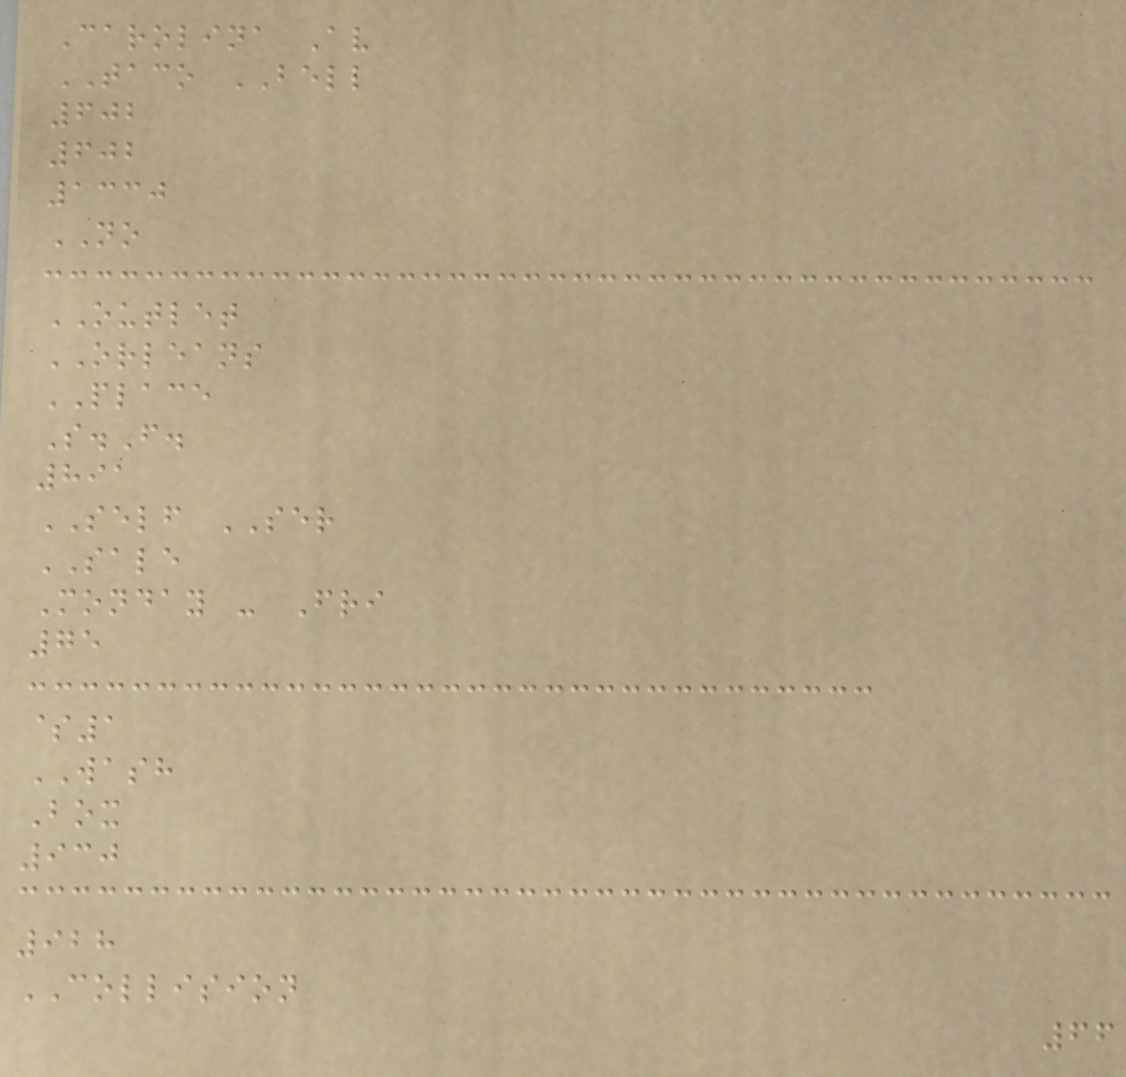Carolina Av
TACO BELL
602
602
1330
NO
OUTLET
ORLEANS
PLACE
S.F.
891
SELF SER
SALE
Monday - Fri
75
$1
WASH
Box
930
928
COLLISION
66
